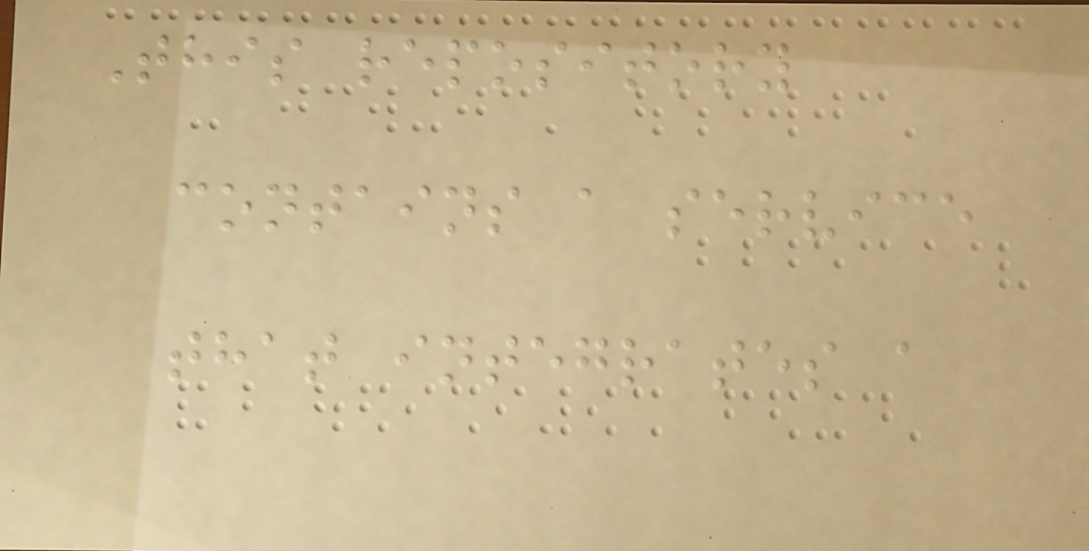This repository
contains a service
that integrates a
